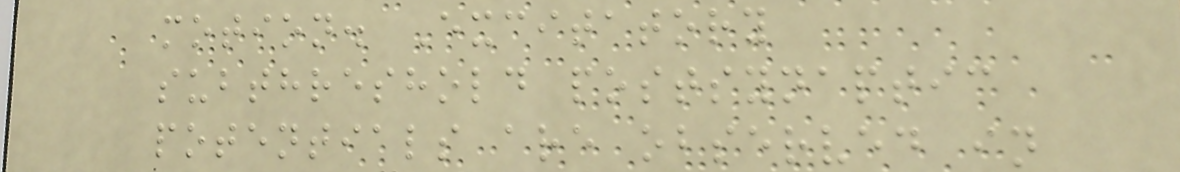motion. Excitatory
subthreshold postsynaptic
potentials are observed in
